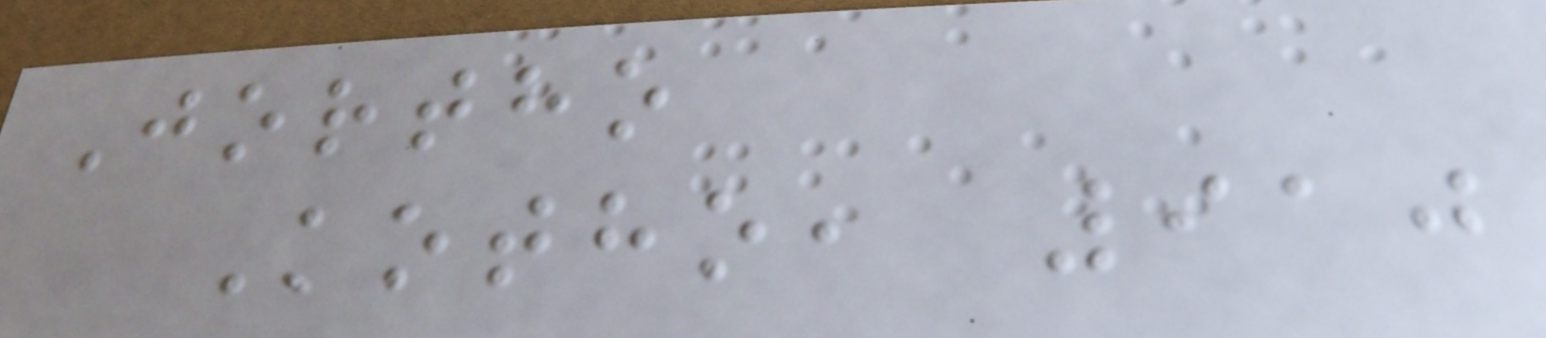Jortho
Kotho, 910
